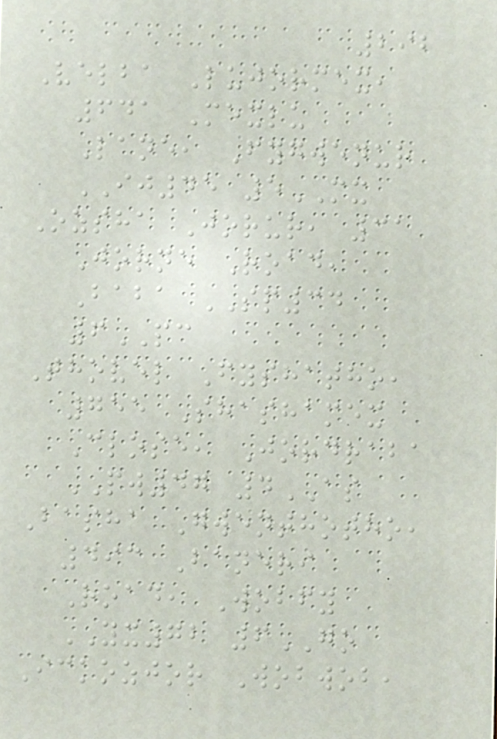292
Velba Lujormex,
641 Mexlu
Lane, Fygwenur
IJ45 5MX
Ozsha Jorur, 31
Jorne Road,
Baba SP34
6PC
Thovel Fyshatho,
755 Shashamex
Close, Jordraba
PW47 4AS
Basha Gwenthotho,
493 Baneri
Road, Wobfy
YX72 6GO
Ickozjor Wobwob,
